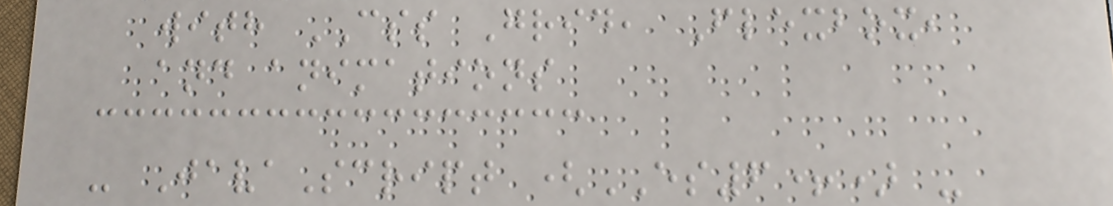with CSS Grid, Flexbox,
and animations
- JavaScript (ES6+) -
